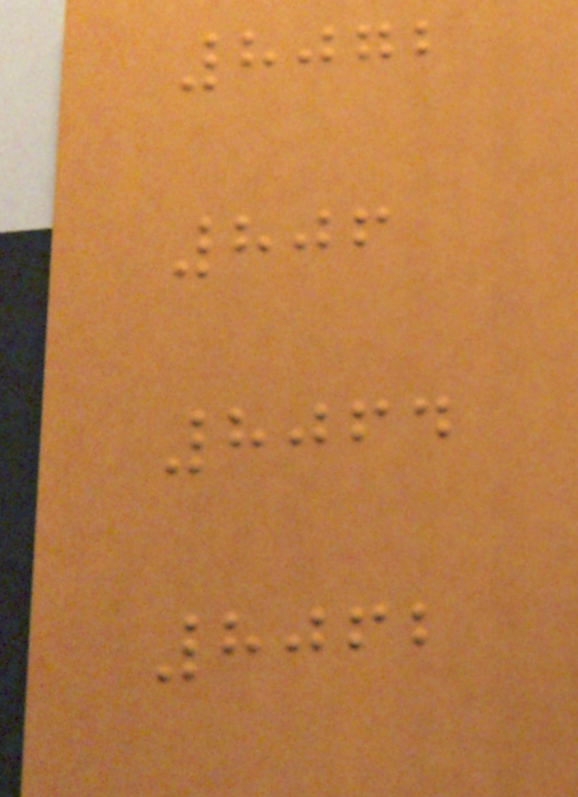8072
806
8064
8062
